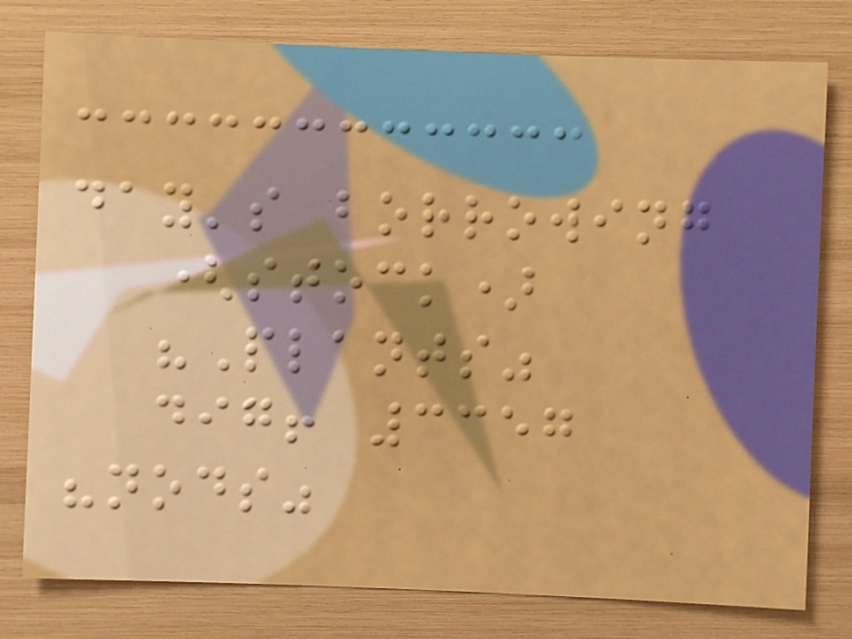day's borrowing
(stock)
"Plants"
dig! 3357
"nods"
